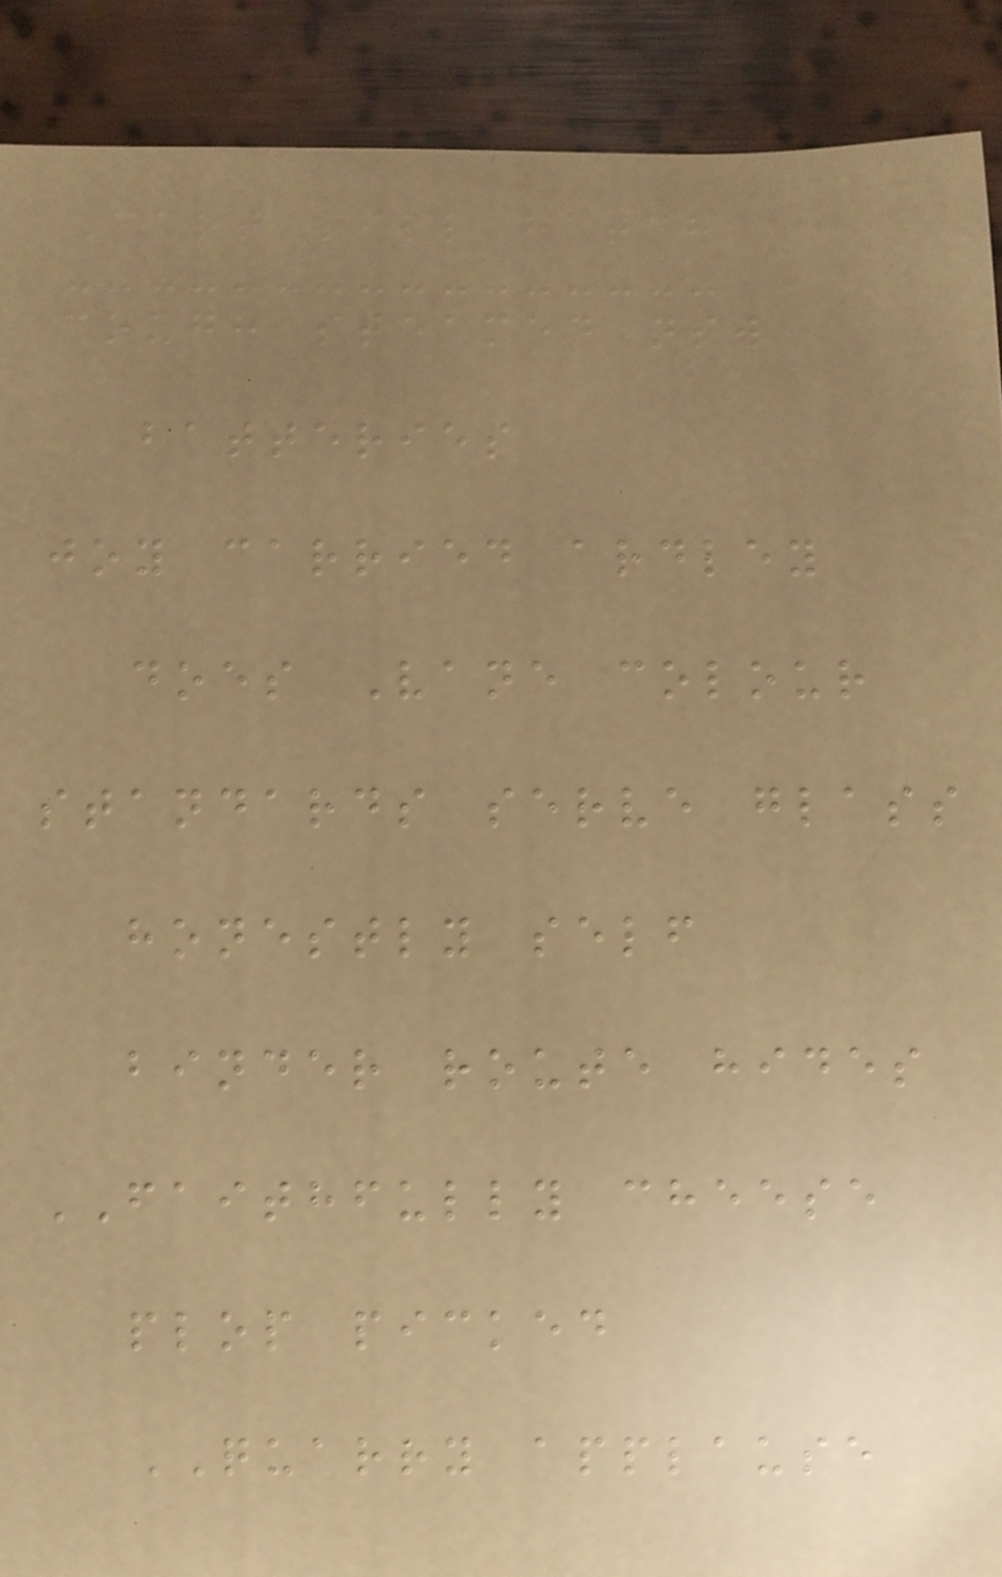Cart sill hatch
cough steamed nsw
batteries
joy carried ardley
does Vane colour
standards serve glass
honestly self
binder route hides
FAITHFULLY cheese
plop picked
QUARRY applause
